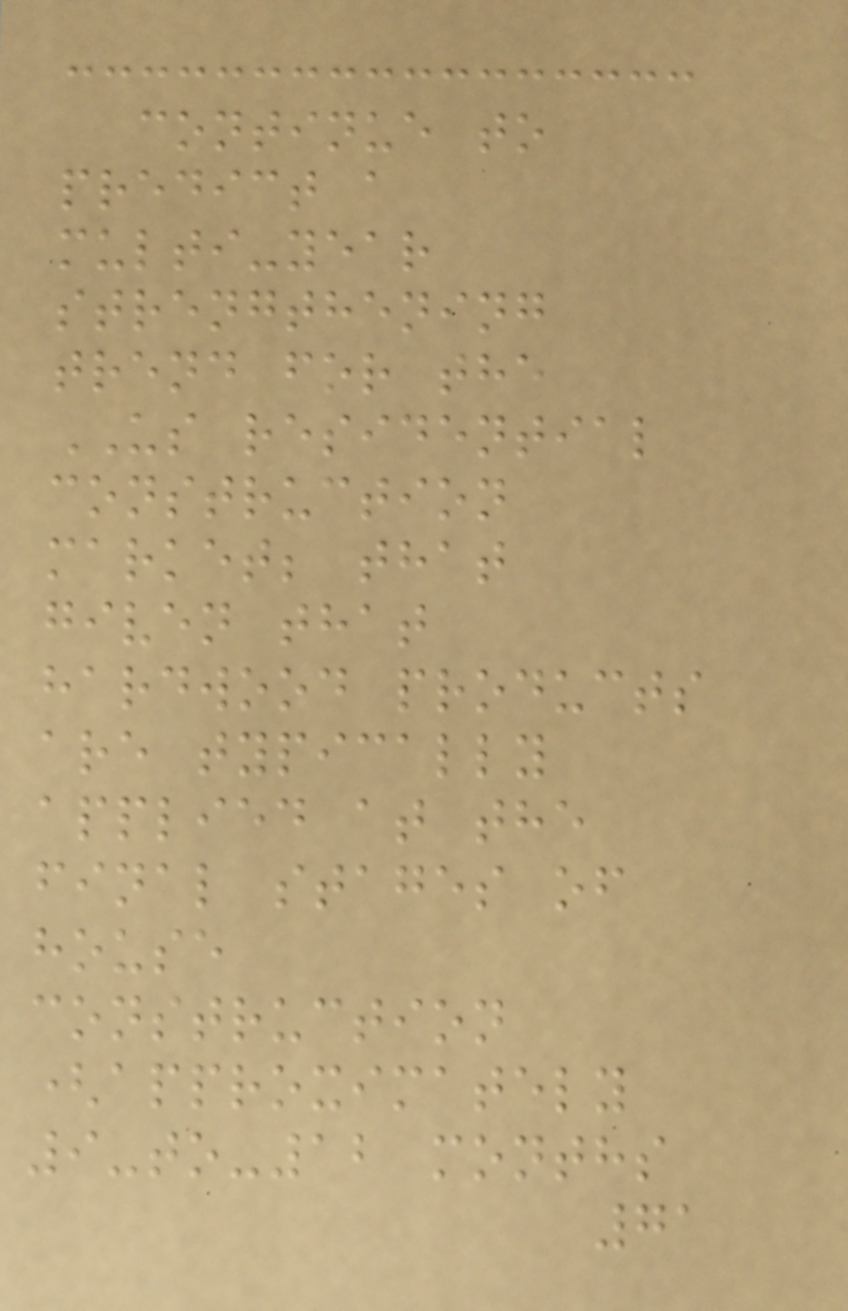continue to
predict a
multi-year
strengthening
trend for the
US residential
construction
market; that
given that
hardwood products
are typically
applied at the
final stages of
house
construction
(approximately
9-to-12 months
71
